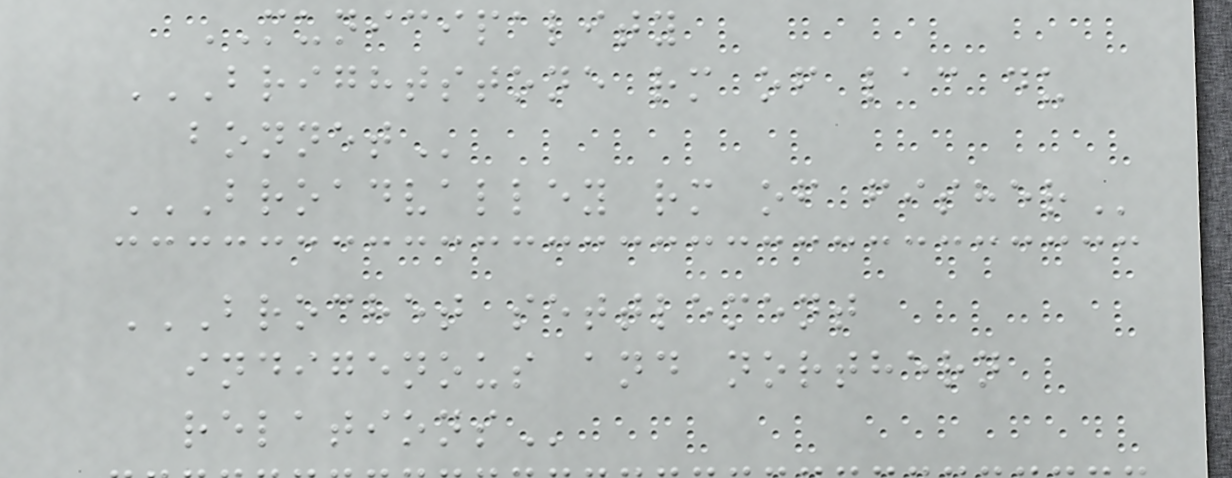MUNICIPALITY
BRIGHTSTONE RM OF LAC DU
BONNET
BROADVALLEY RM OF FISHER
BROCHET SETTLEMENT
INDIGENOUS AND NORTHERN
RELATIONS
